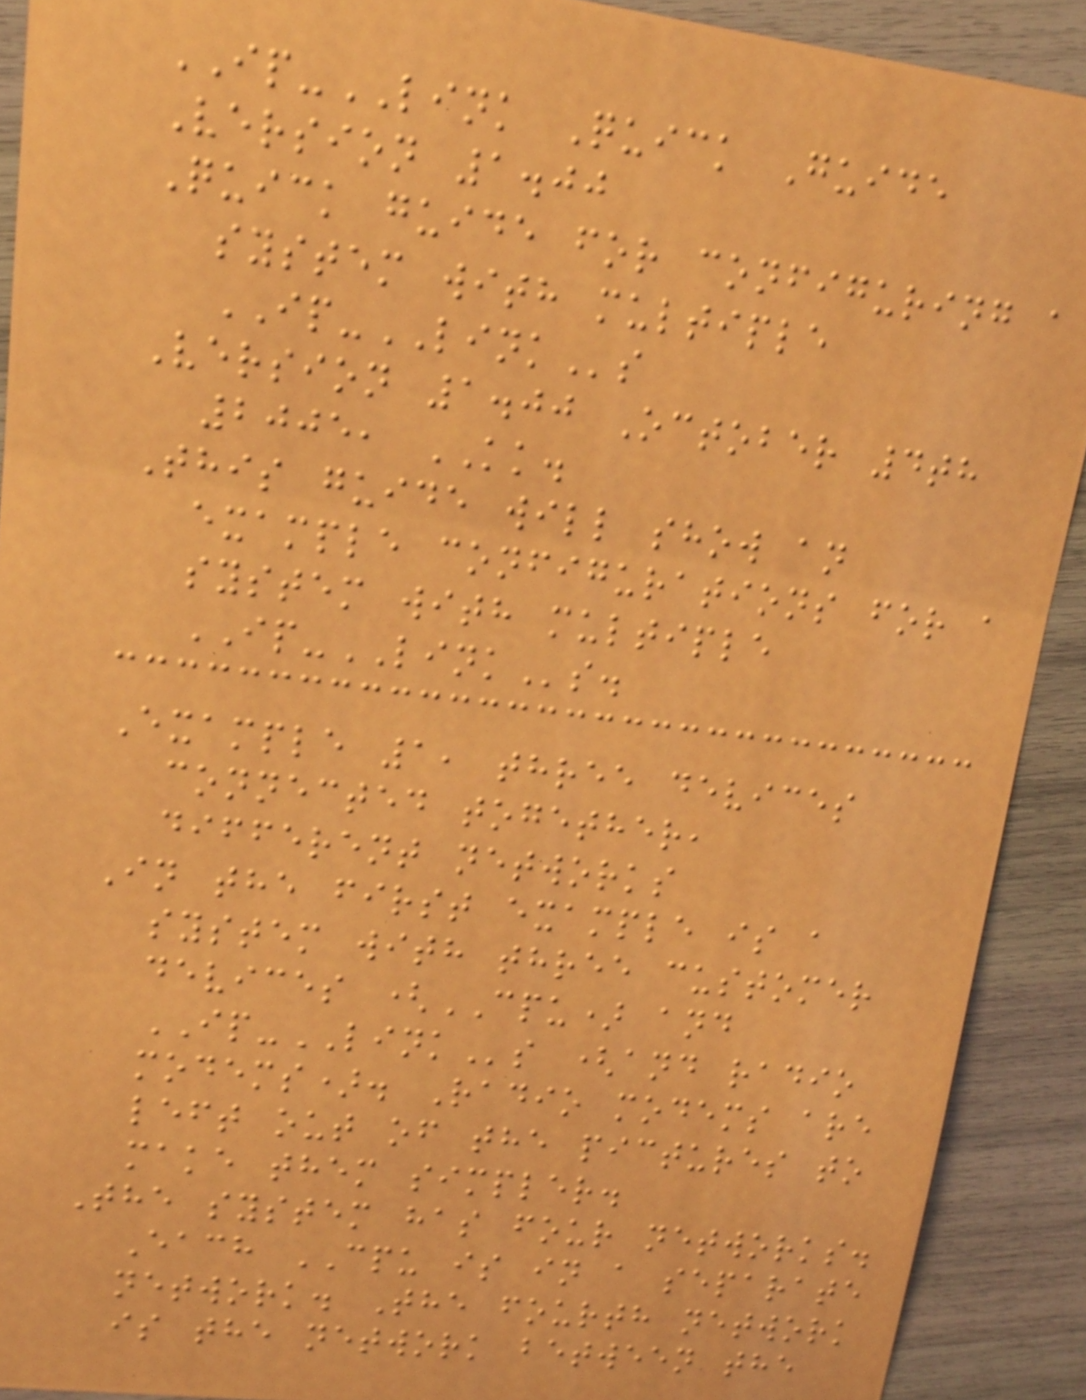IP-LINK Quick Guide
Version 1.00
Quick guide for configuring a
system with multiple
IP-LINKs
Version 1.00 October 4th
2005, KK.
This guide will show an
example configurations for a
system with multiple
IP-LINKs.
Example 1, three devices
connected together,
different networks
In the first example is a
system with three customer
devices (CPU) and
IP-LINKs (and radio
modems). Radio modems are
left out of the pictures to
make them simpler.
The system has four networks.
Each CPU is in a separate
network. The fourth network
is the network between the
